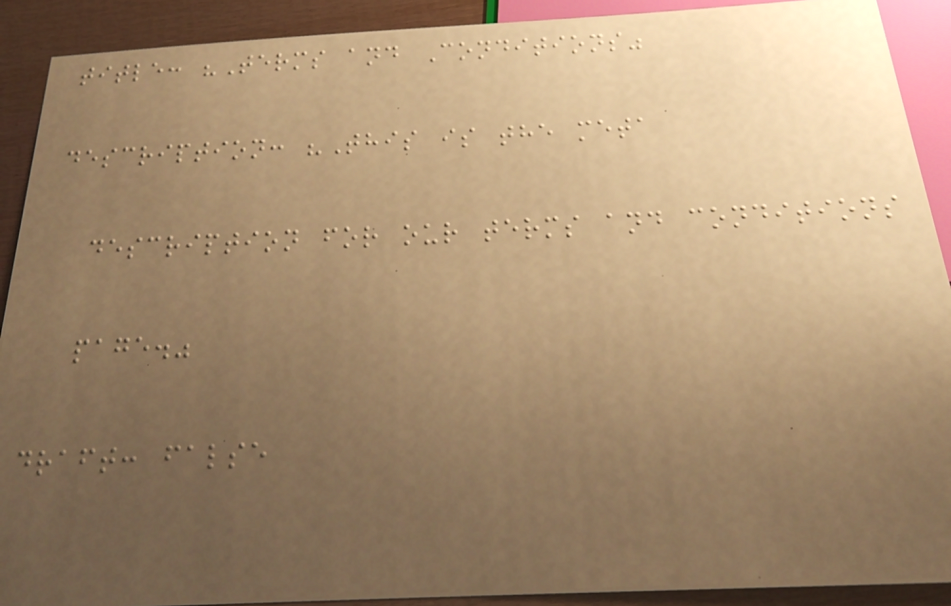title: "Terms and Conditions"
description: "This is the meta
description for our terms and conditions
page."
draft: false
